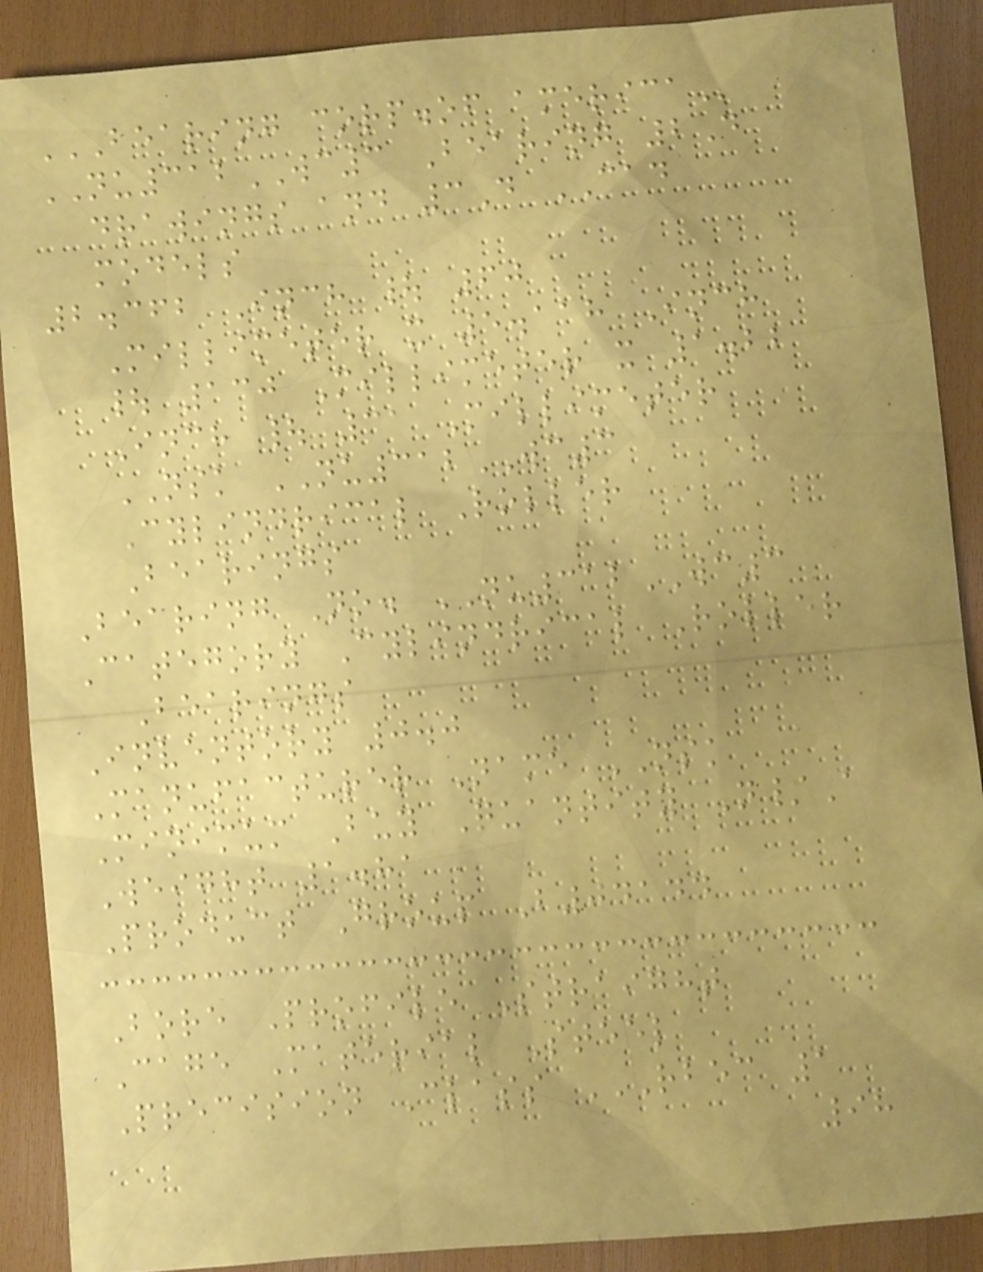BEARING CORP.OF AMERICA
NU312WC3 Bearing 2D
drawings and 3D CAD
models
2.362 Inch | 60
Millimeter x 5.118 Inch
| 130 Millimeter x 1.22
Inch | 31 Millimeter
NSK NU312WC3
Cylindrical Roller
Bearings
Bearing No. NU312WC3
Category Cylindrical Roller
Bearings
Inventory 0.0
Manufacturer Name NSK
Minimum Buy Quantity N/A
Weight 1.81
Product Group B04144
Bore Profile Straight
Cage Material Steel
Precision Class RBEC 1
98
